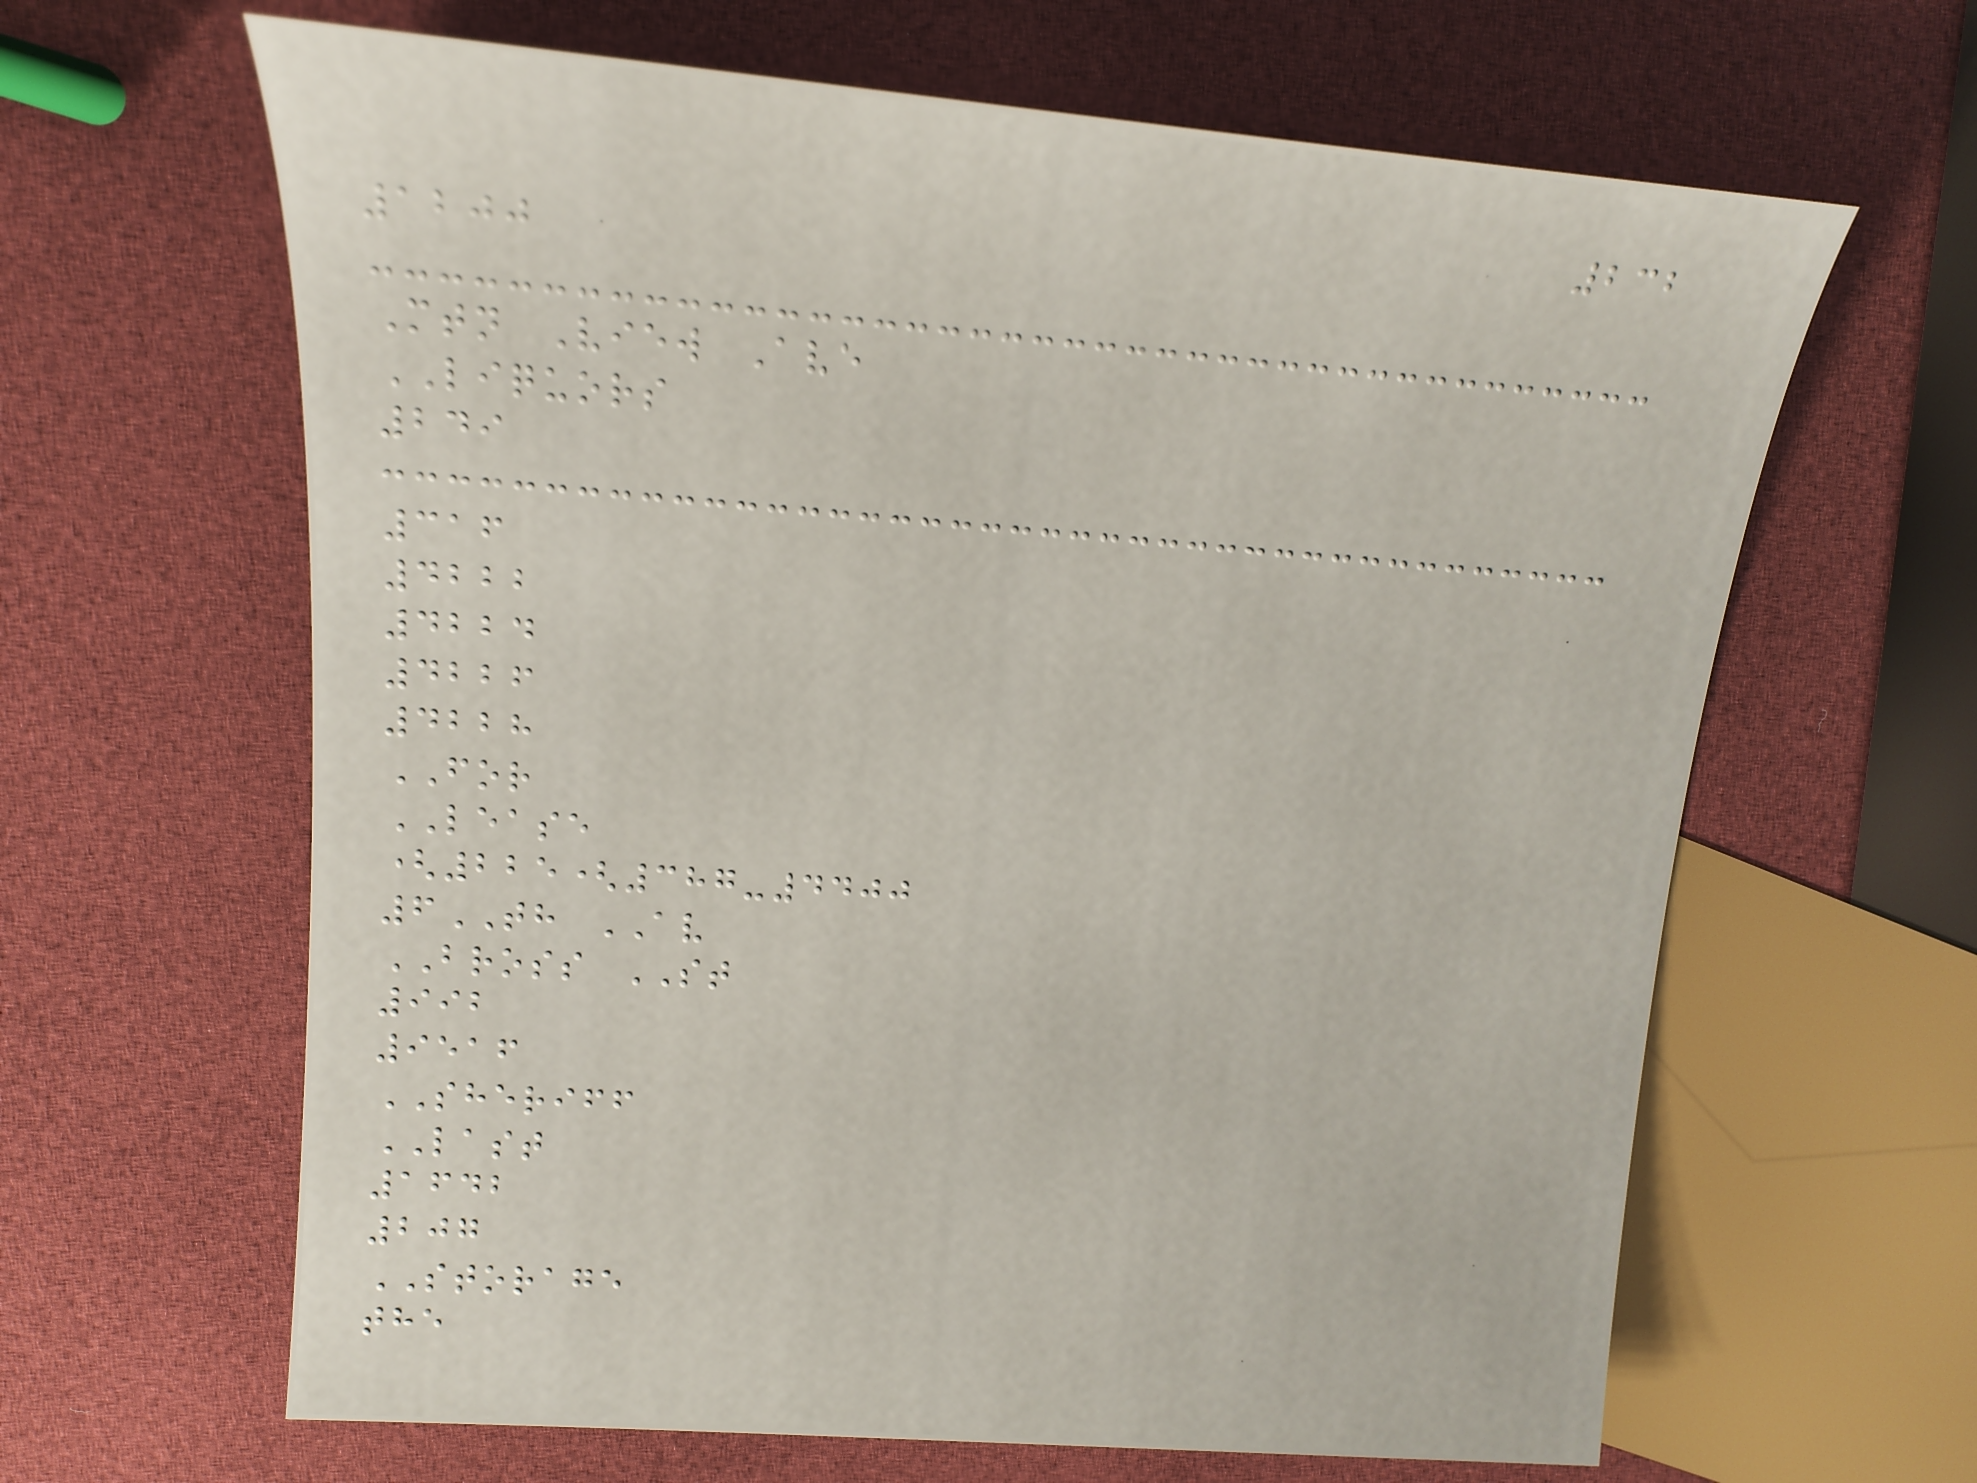232
1200
Mtn View Ave
LIQUORS
249
316
4222
4224
4226
4228
FOR
LEASE
(225(387-4400
6TH AV
BROSS ST
992
9516
SHERIFF
LAST
1642
207
STORAGE
the
